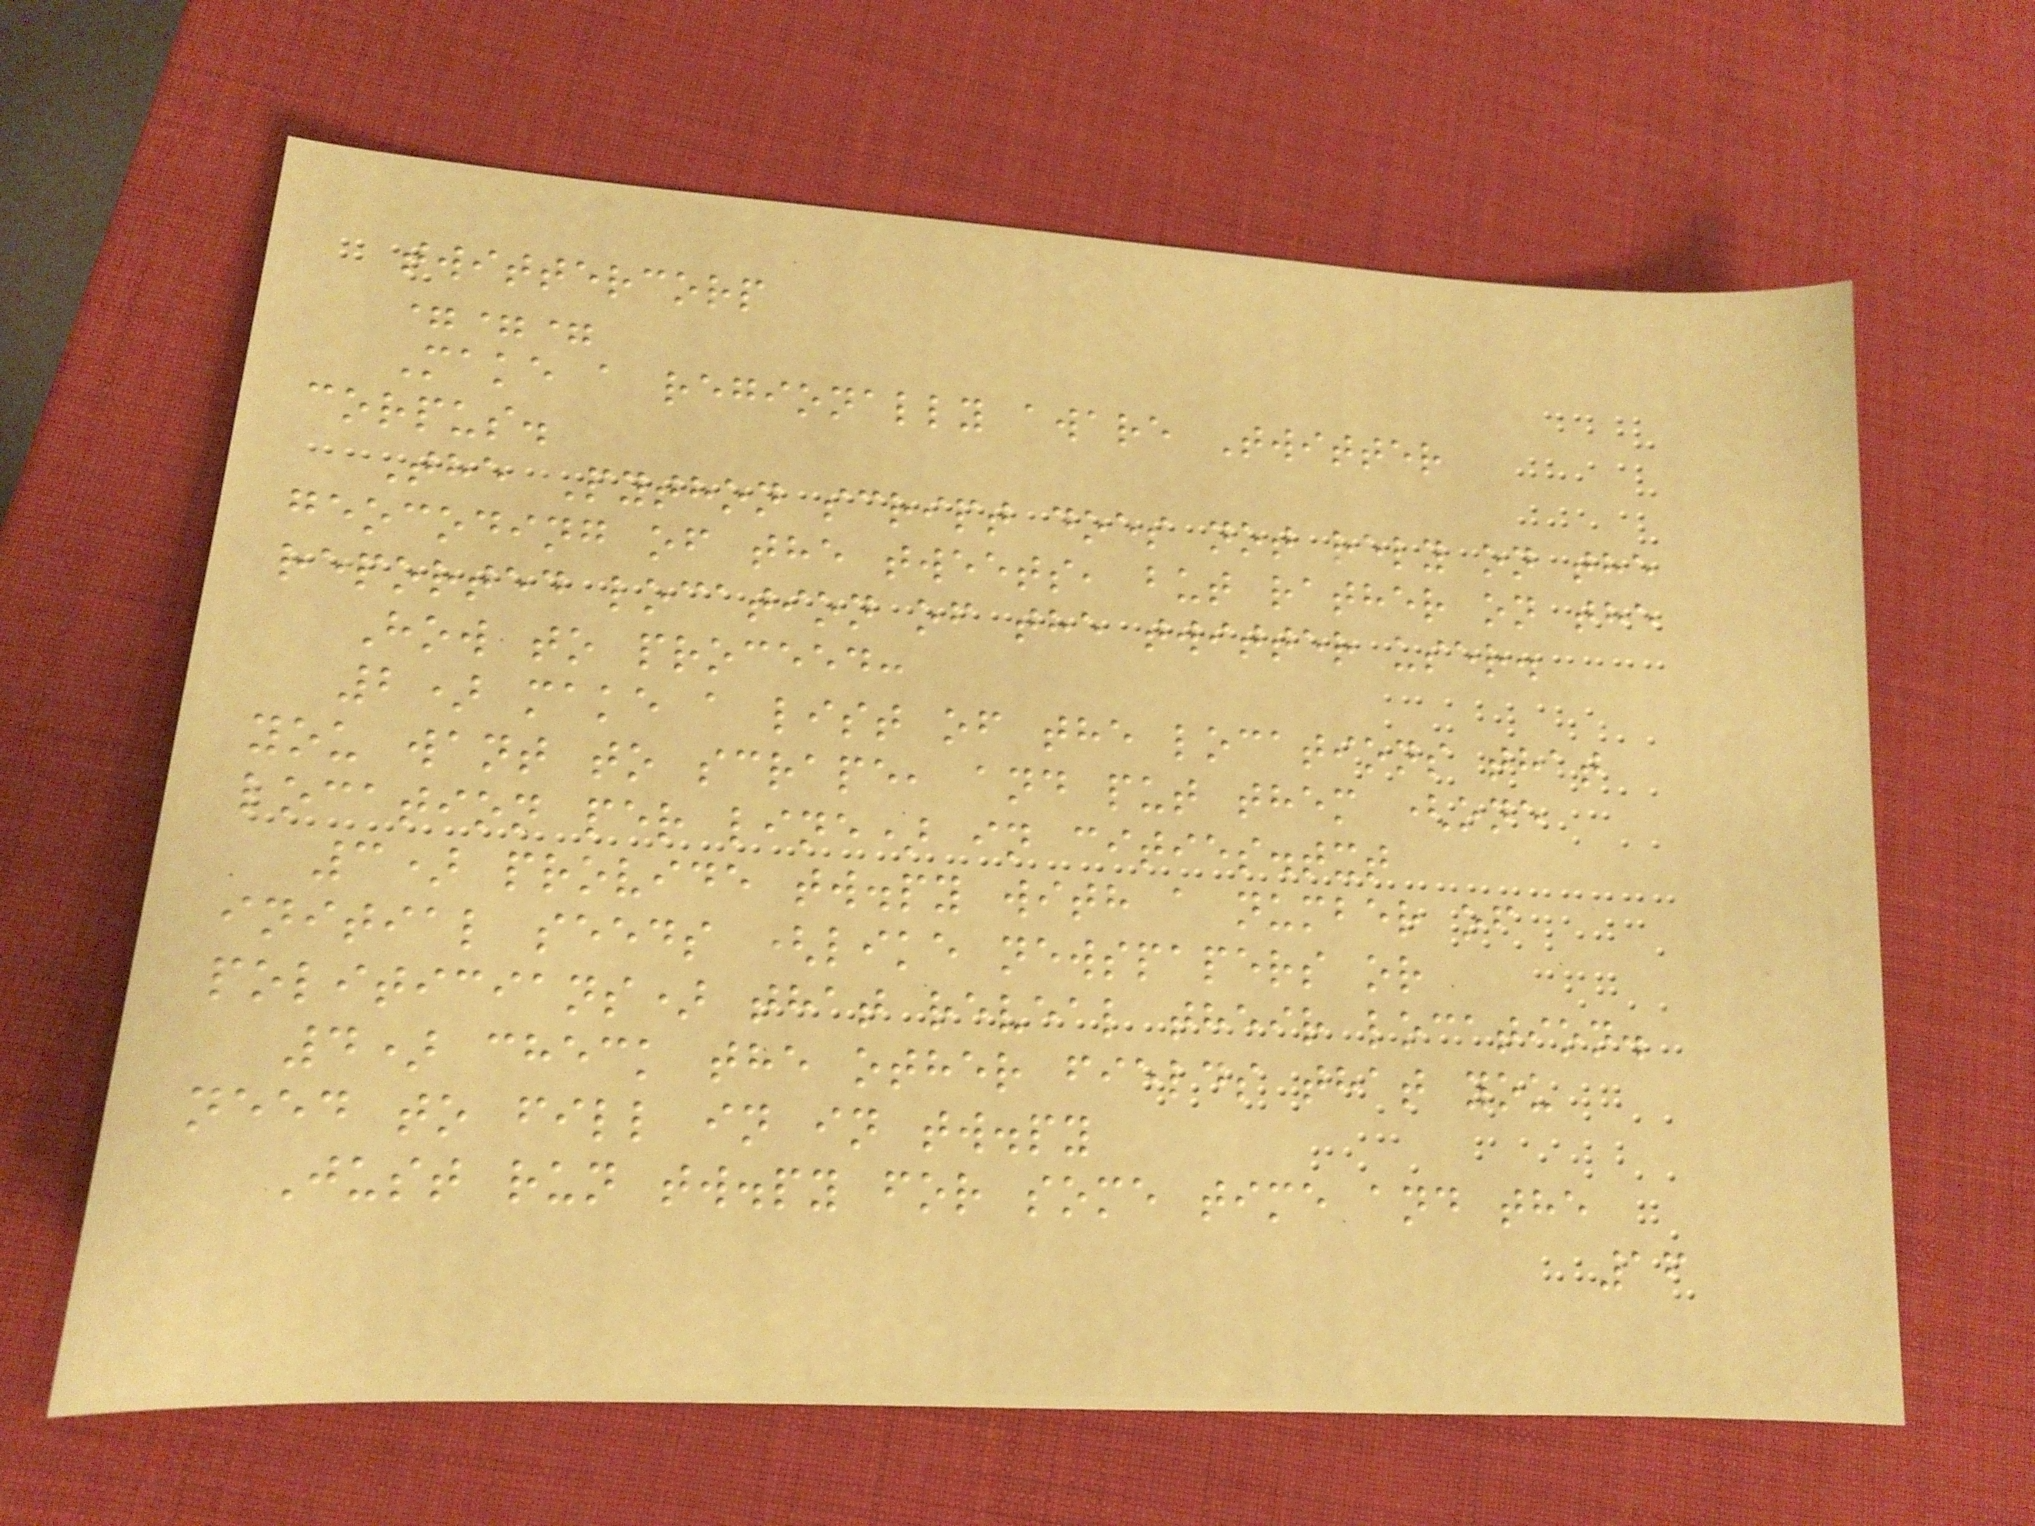twittercorp
===
Make a regionally aware Twitter
corpus.
The Python script does not rely on the
geocoding of the tweets, but rather on the
reported location of the twitter user.
How to proceed:
2) make a list of the locations that
you want to scrape, and put them (one
location per line) in cities.txt
3) provide tw.py with a number of
initial seeds (like newspapers or
politicians) that reveal their location.
4) check the other fields that you
need to fill in in tw.py
Just run tw.py for some time and the
16
